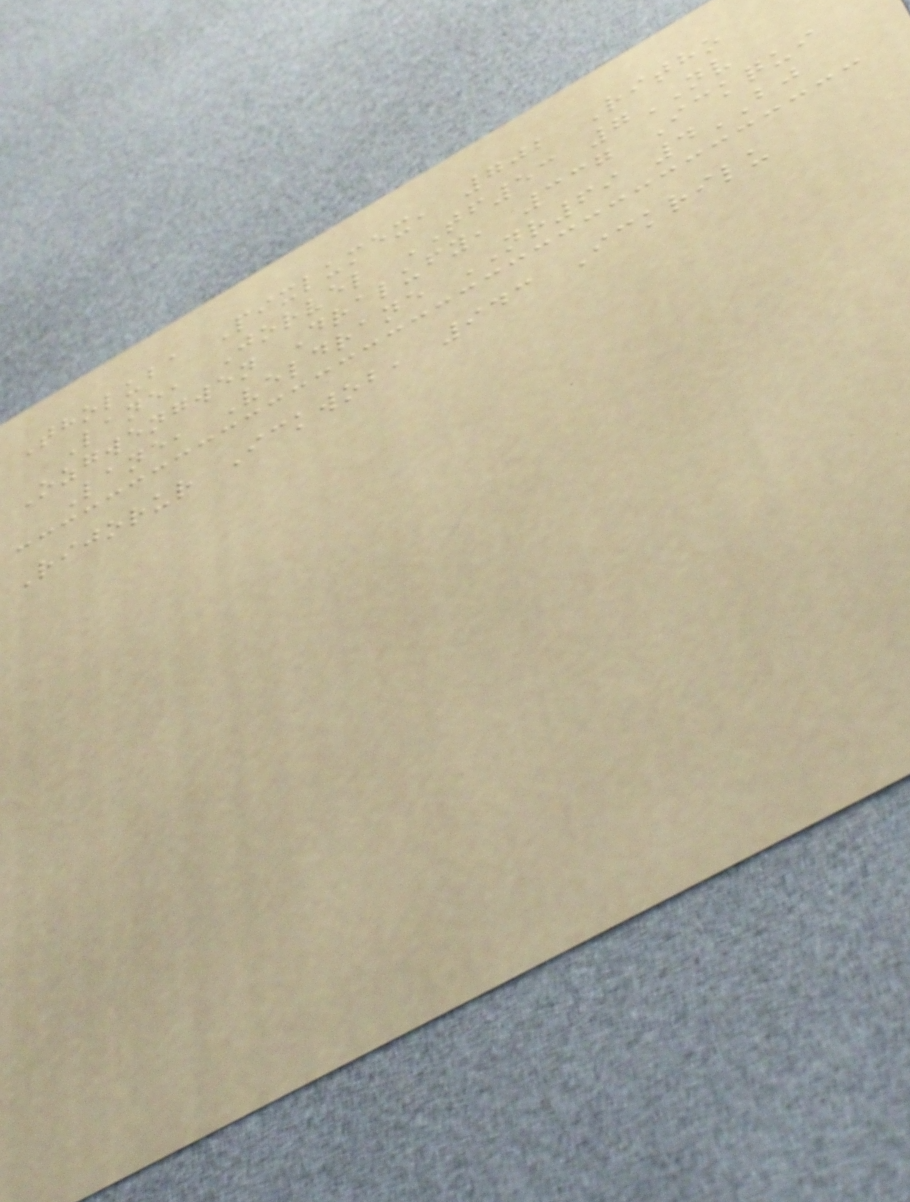Tholuba Pixlumex, 702 Ritho
Lane, Jorvel TF53 7NV
Ozgwengwen Dralufy, 337 Ickqui
Lane, Veldrane NR69 4BJ
Rijorur Ickwob, 943 Ickrilu
